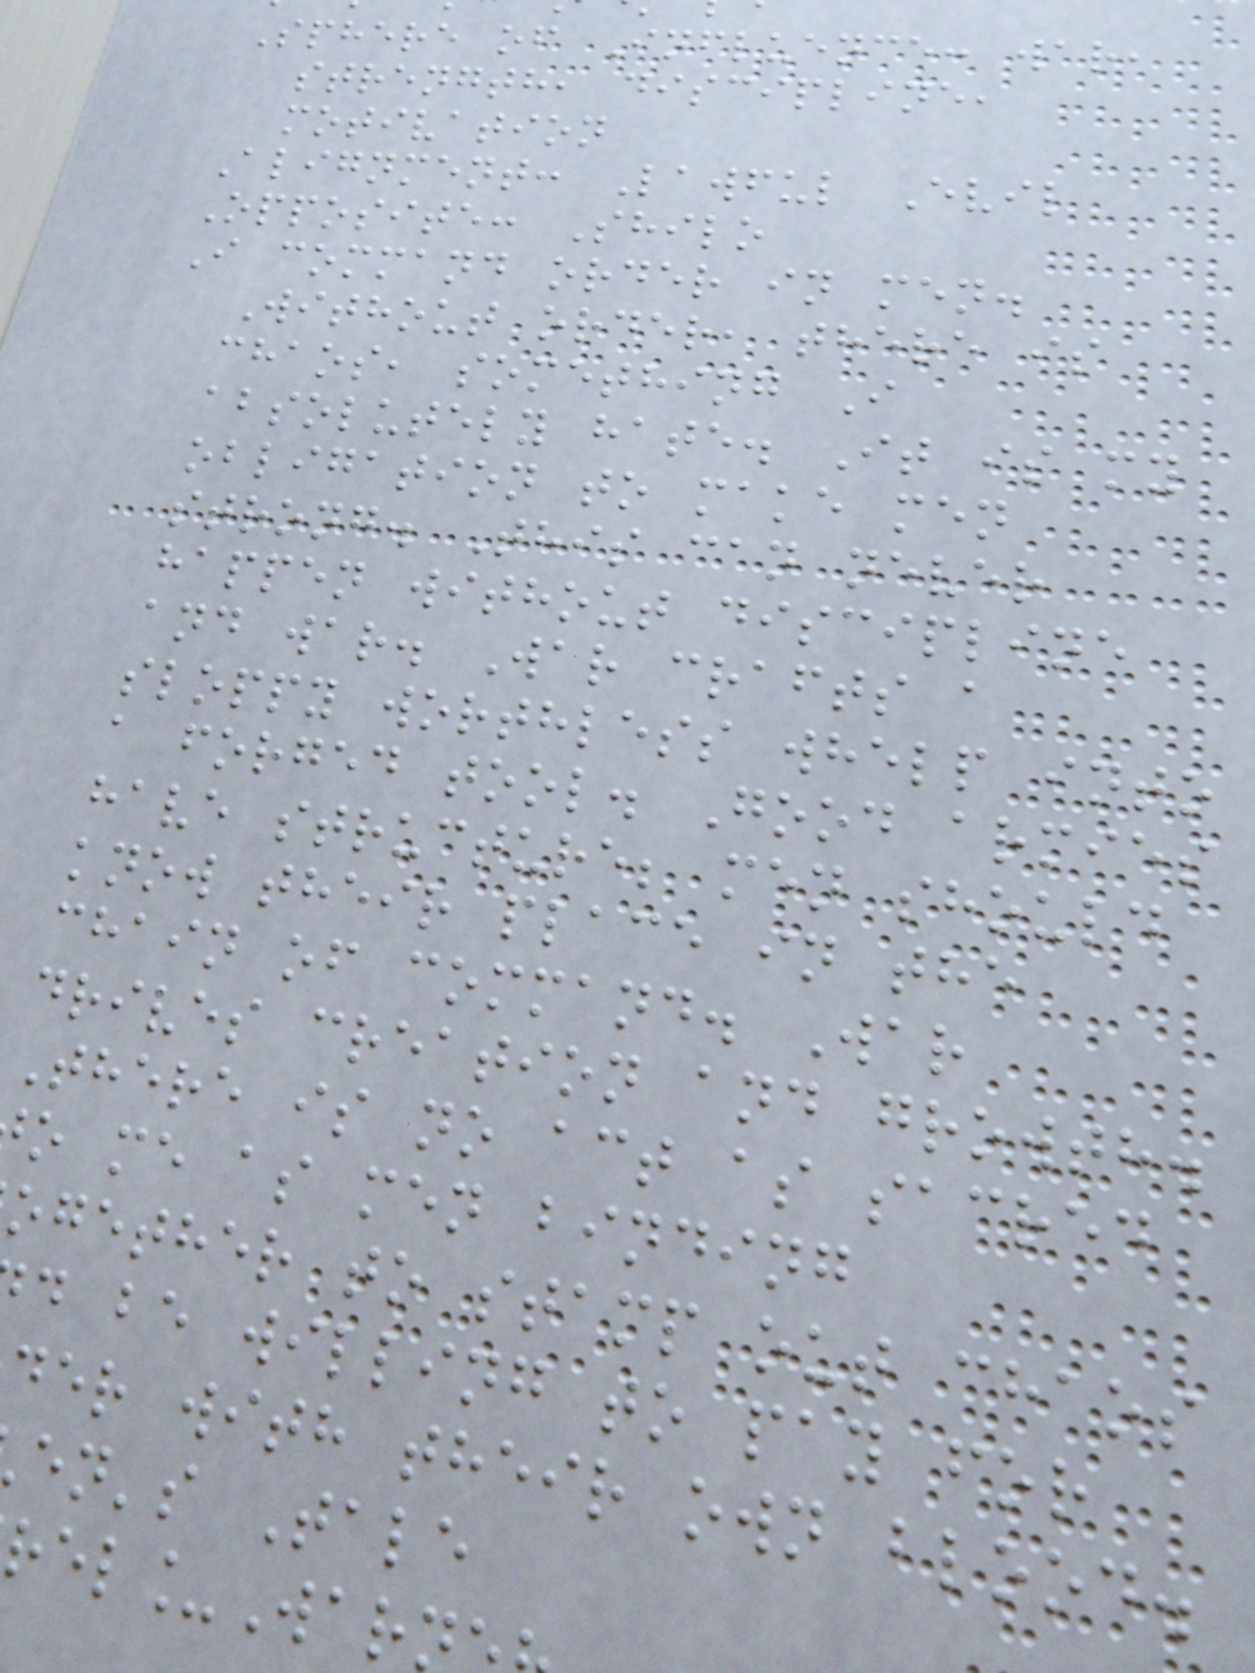Sphere of Influence: war,
strength, discipline,
motivation
Alignment: Lawful Evil
Opposite: Shilo
I command order in men.
Without order, there is
chaos, something I
absolutely hate. It is my
obligation to make men
strong. This can never
happen without discipline
and war. War crafts a
sloppy worthless whelp into
a forged tool. Good armies
have structure; men should
know their place in the
chain of command. War
drives creation and growth.
There is no act as sacred
o me as men binding
ogether to stamp out chaos
d be willing to pay for
der with their own blood.
en's Tale
